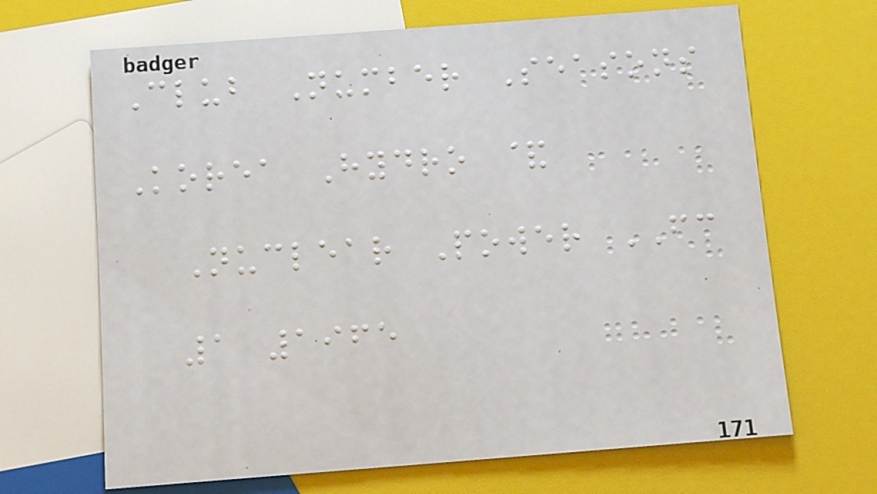Club Number Seasons
Korea Hydro &
Nuclear Power FC
1 1965
